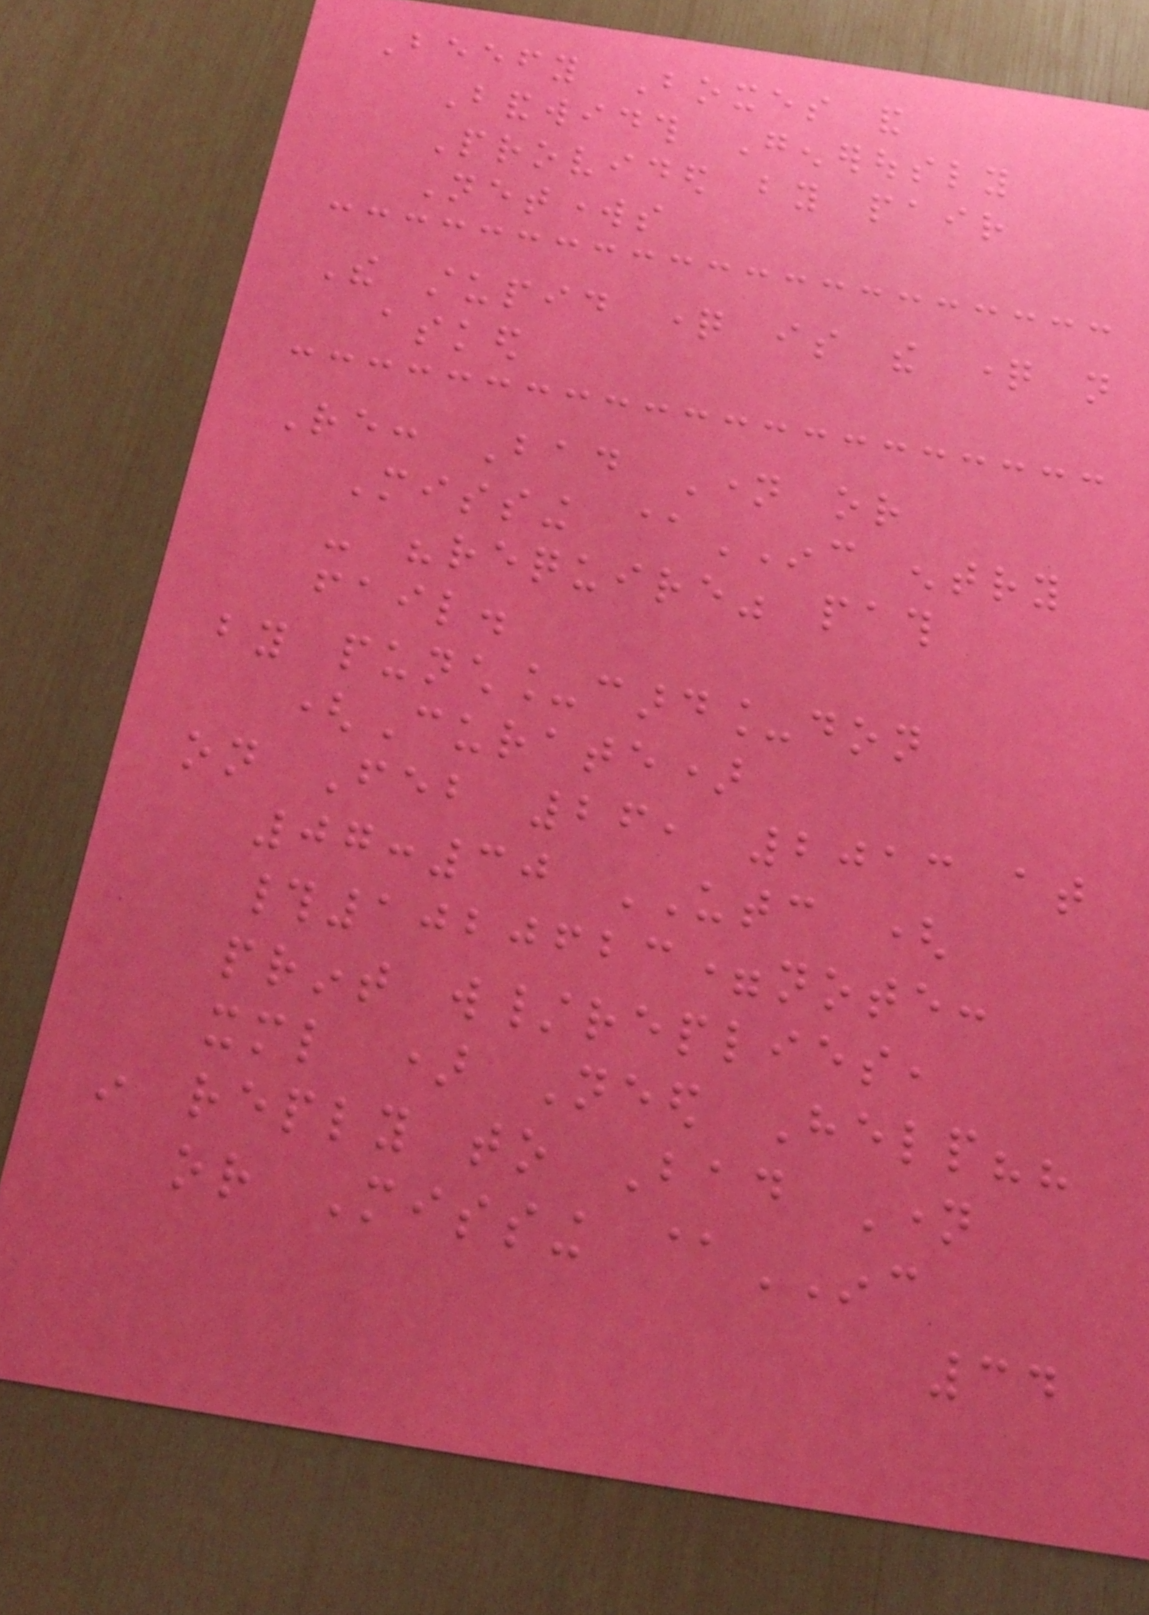Beefy Boxes and
Bandwidth Generously
Provided by pair
Networks
The stupid question is the question not
asked
Re: Bad Name or
Missing @INC entry
- "require" path
fail.
by punch_card_don
(Curate)
on Feb 26, 2013 at
07:30 UTC (
#1020623=note:
print w/replies,
xml ) Need Help??
in reply to Bad Name
or Missing @INC
34
